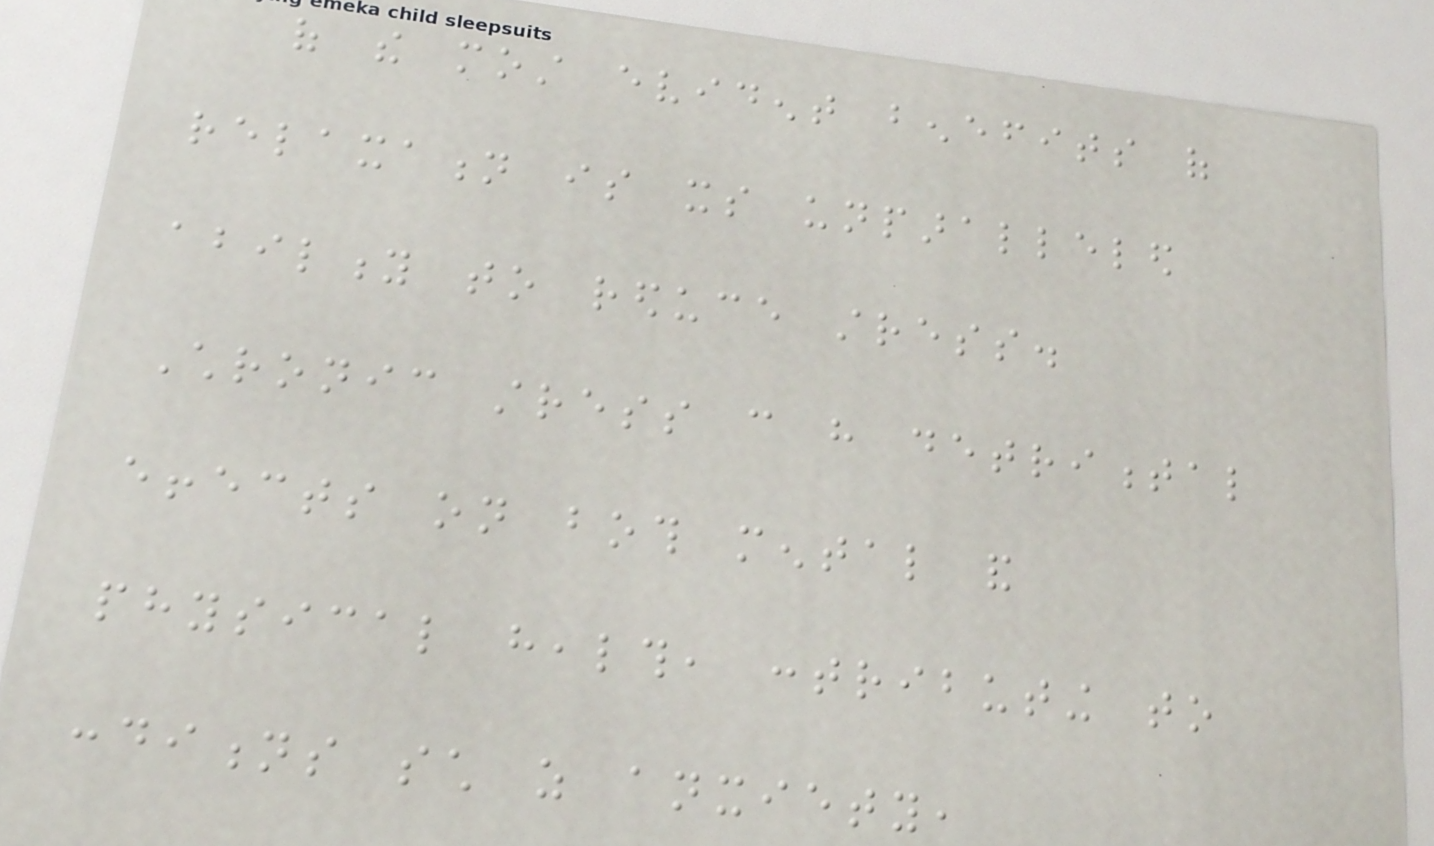of the most evident benefits of
relaxation is its unparalleled
ability to reduce stress.
Chronic stress can have detrimental
effects on both mental and
physical health, contributing to
conditions such as anxiety,
